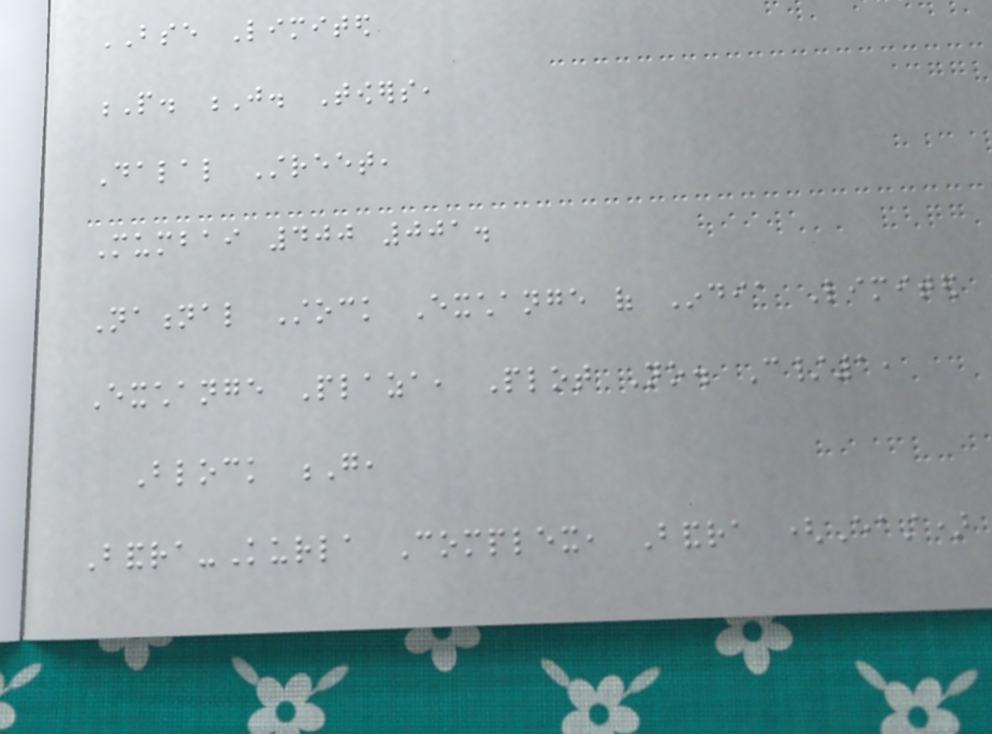BSE Limited
P. J. Towers,
Dalal Street,
Mumbai 400 001.
National Stock Exchange of India Limited
Exchange Plaza, Plot No. C/1,
Block G,
Bandra-Kurla Complex, Bandra (East)
